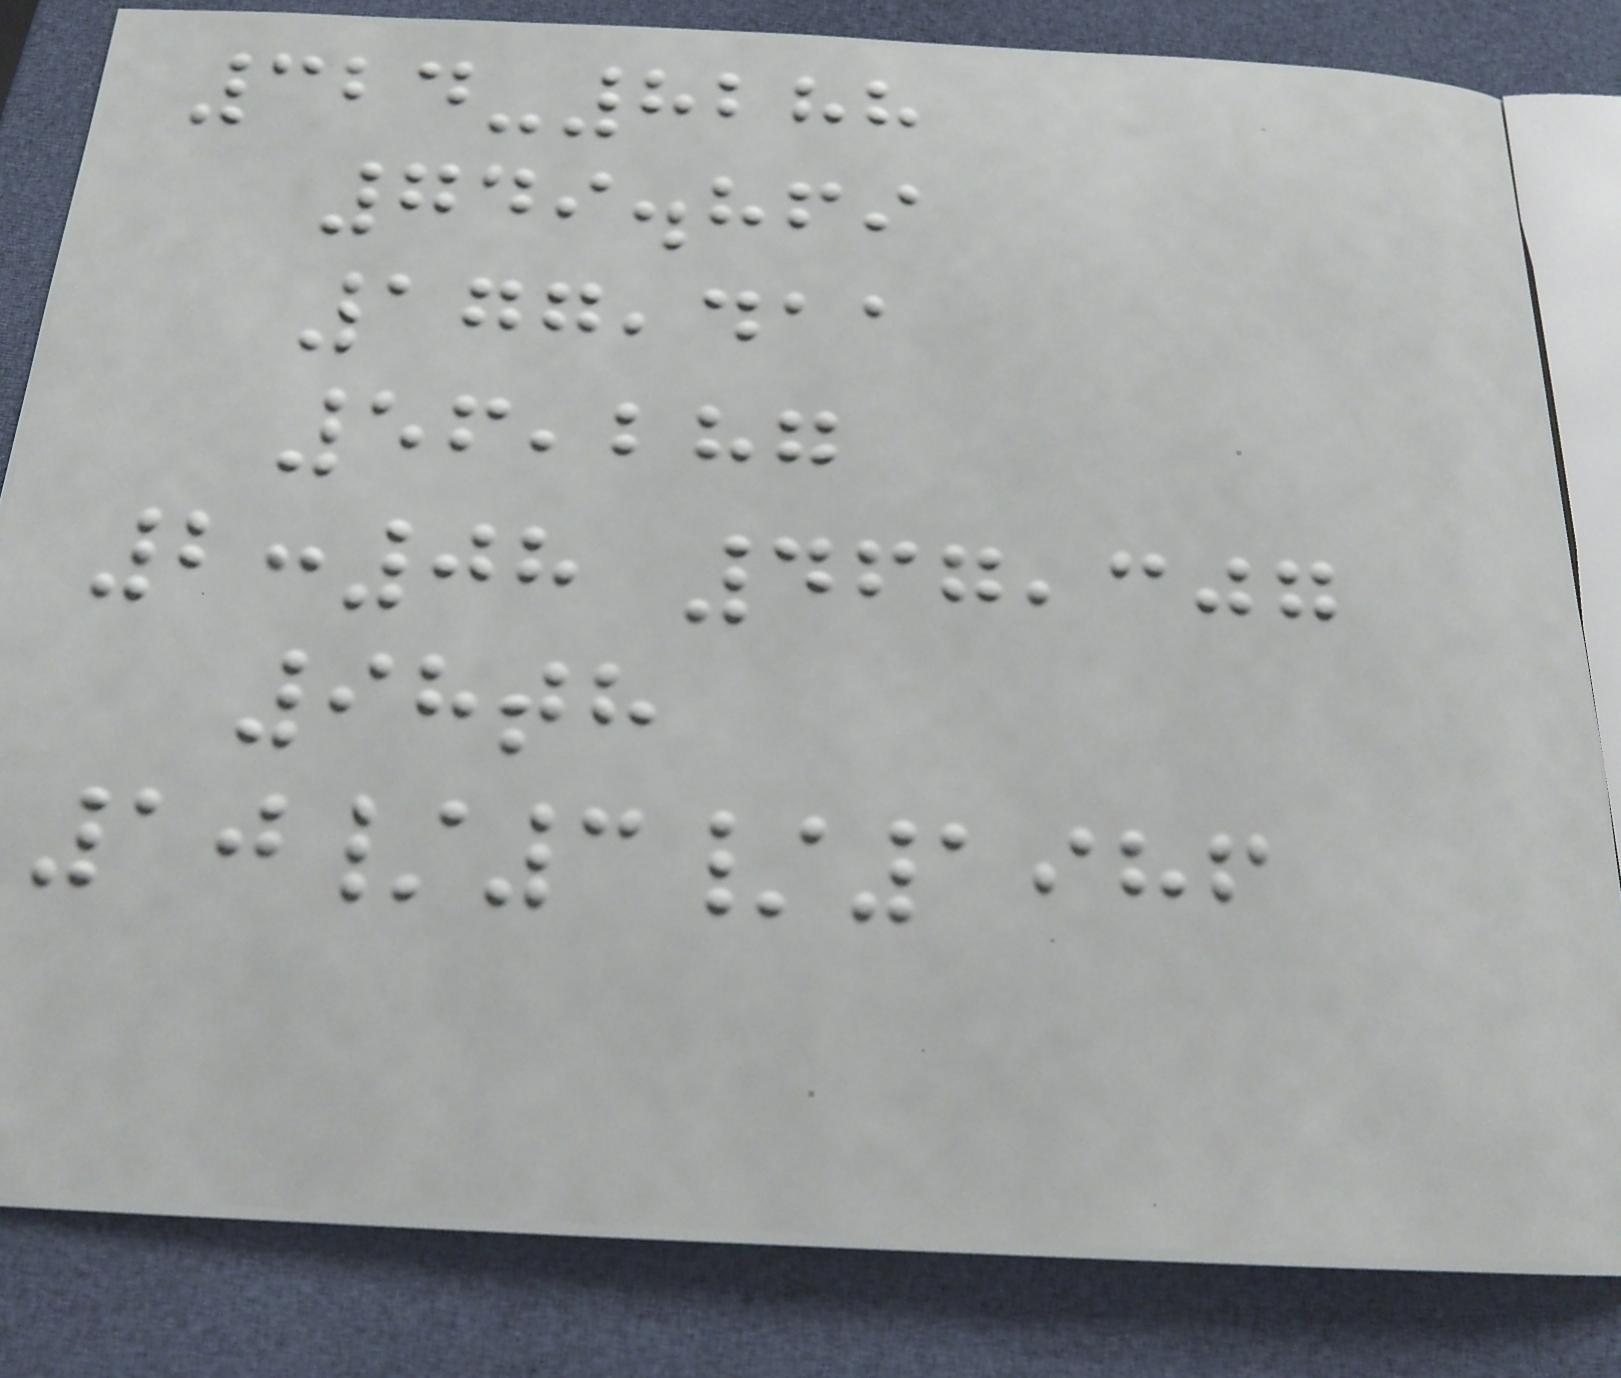324-8288
749.869
177,411
56,287
2:08 467,307
98th
10/3/1986
